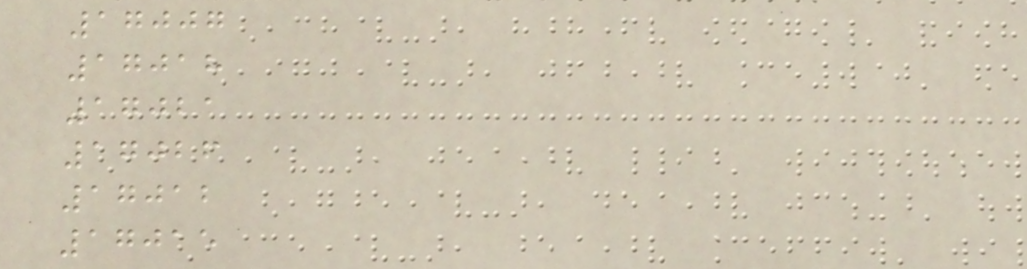17007
17018
17021
17026
17012
17015
